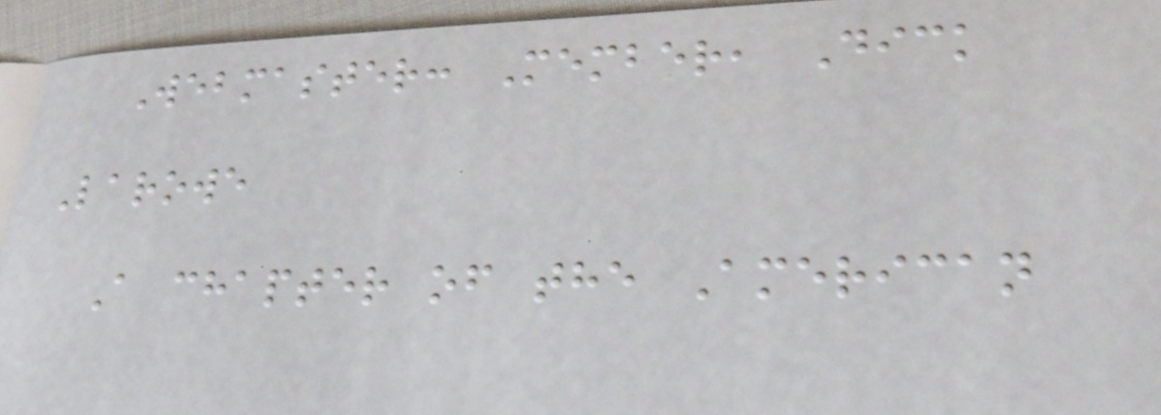Webmaster: Member, Dick
Larowe
A chapter of the American
